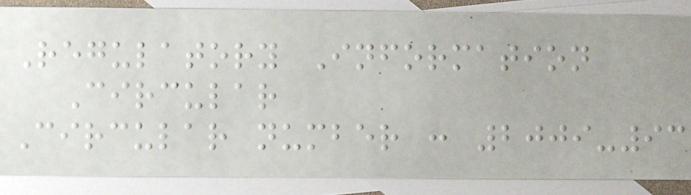Regulatory Information
Circular
Circular number : 2009-93
